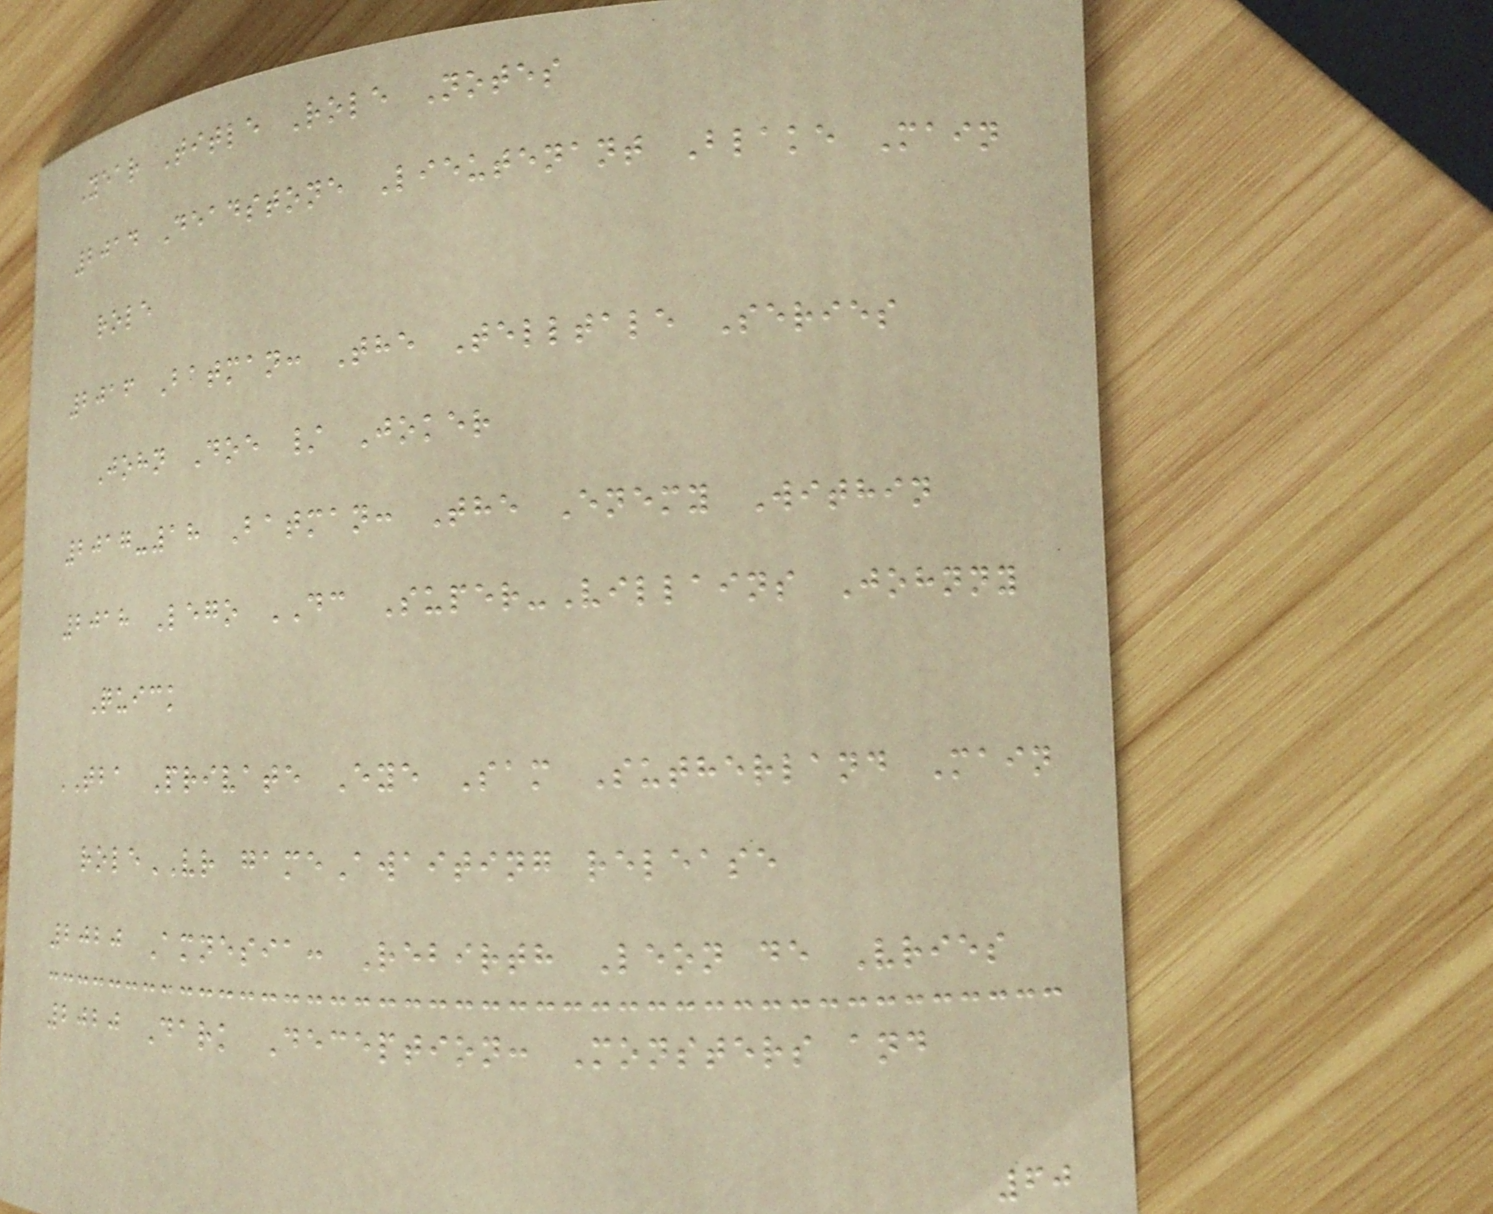Year Title Role Notes
2014 Deadstone Lieutenant Blake Main
role
2016 Batman: The Telltale Series
John Doe / Joker
2017-18 Batman: The Enemy Within
2018 Lego DC Super-Villains Johnny
Quick
TBA Private Eye Sam Sutherland Main
roleVR gameAwaiting release
2020 Amnesia: Rebirth Leon de Vries
2020 Dark Deception: Monsters and
60
